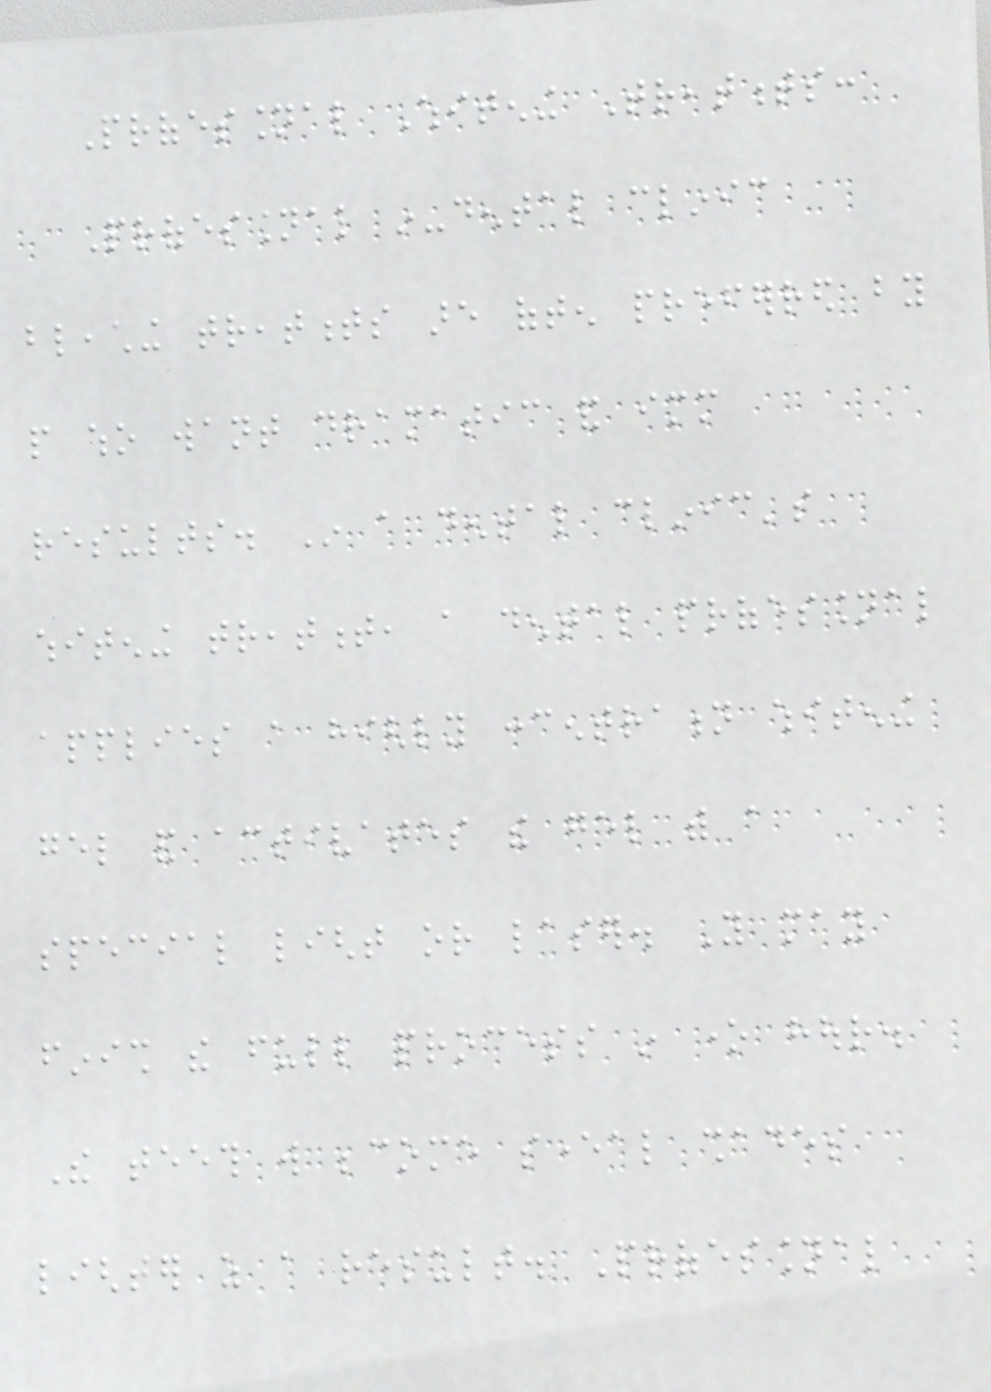Professional Whitening Treatments:
Professional in-dental clinic
bleaching treatments are often preferred by
people who want dramatic and immediate
results. In a dental clinic's
whitening treatment, a dental professional
applies a highly concentration whitening
gel and activates the gel with a
special light or laser. You may
finish the full process in one hour.
The teeth will become several shades
lighter as a result. Professional
